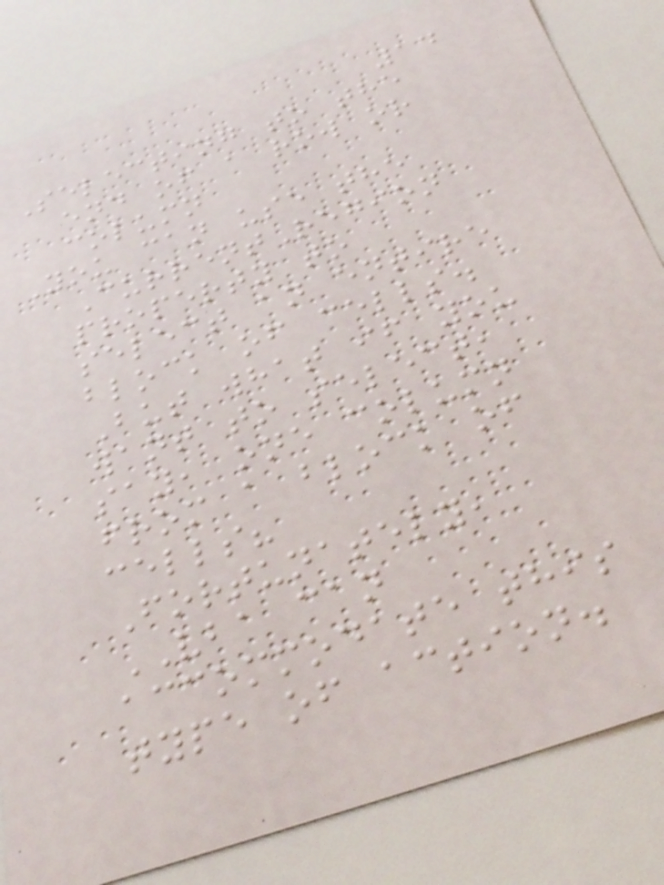14
Selecting to the
end of a row or
column
You can use the
CurrentRegion
property to
select an entire
block of cells.
But what if you
want to select,
say, one column
from a block of
cells?
Fortunately,
VBA can
accommodate this
type of action.
